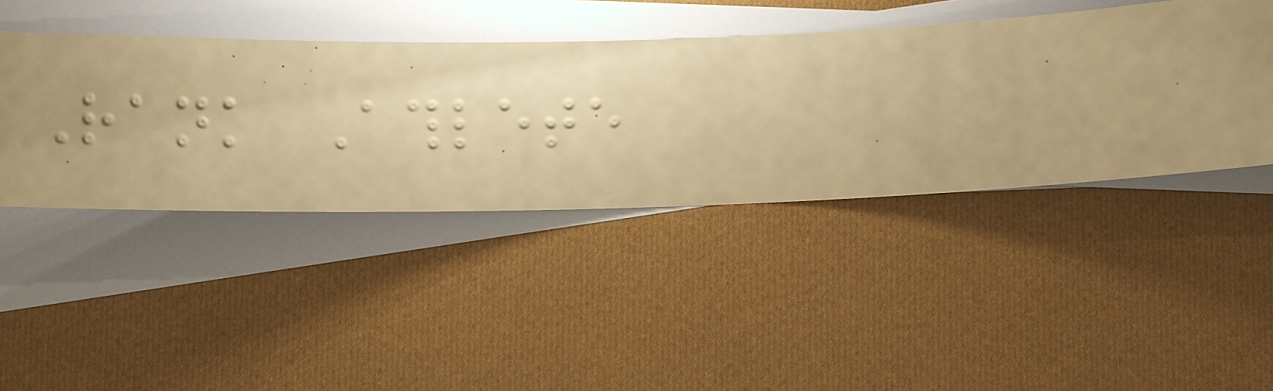Rank Athlete
